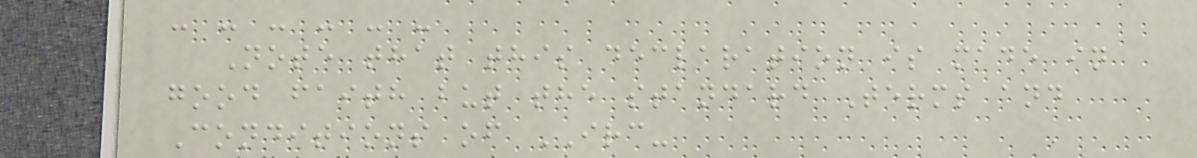- - - - - -
Note that this declaration is made in
good faith but the standard Terms and
Conditions of IRC-
